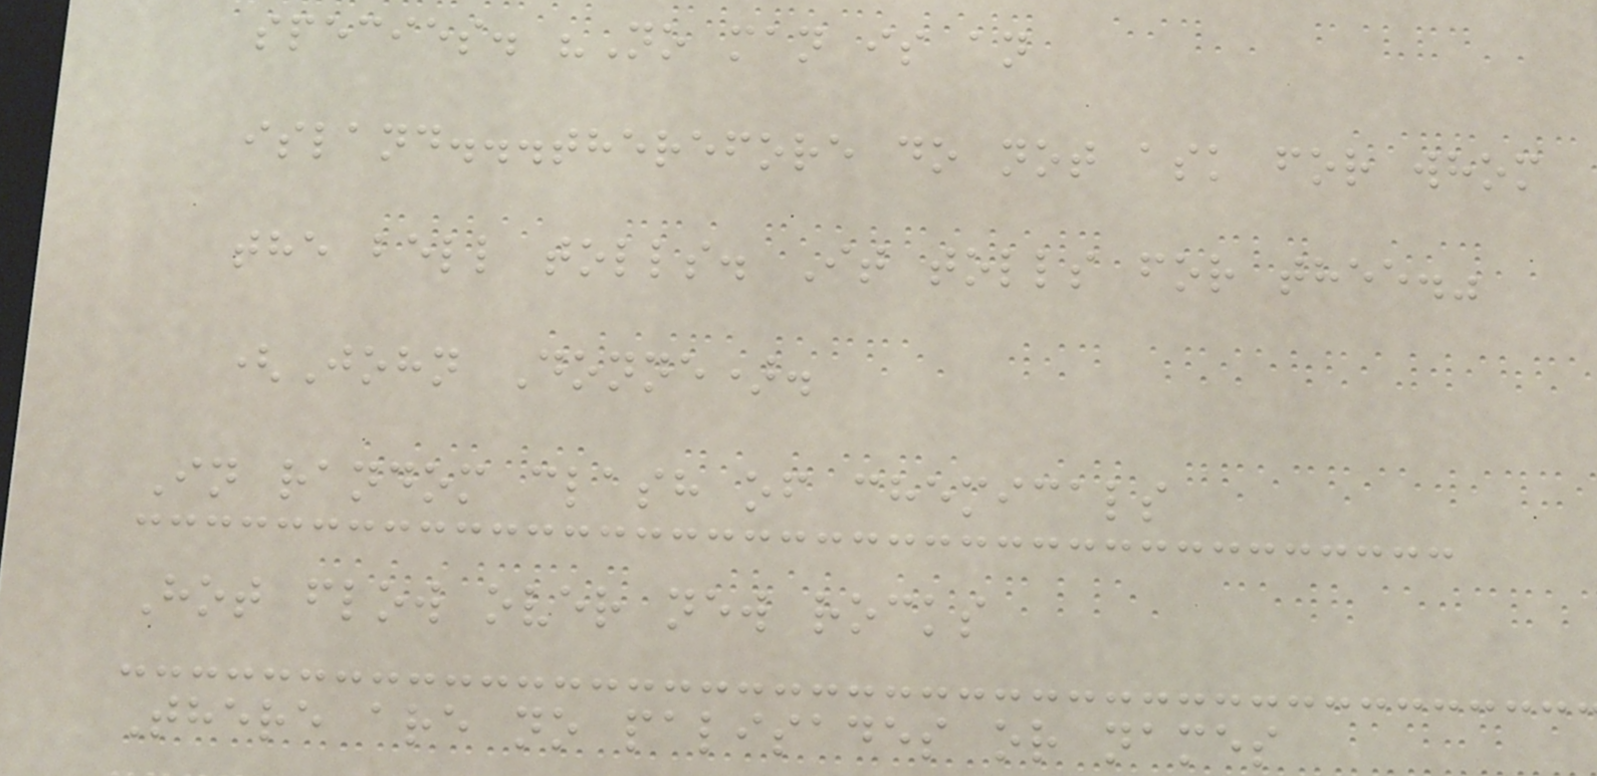species. "No man is an
island...therefore do not ask for whom
the bell tolls. It tolls for thee."
(John Donne).
In random clash of chemicals
Hot flow over new rocks
There are no palisades or names
